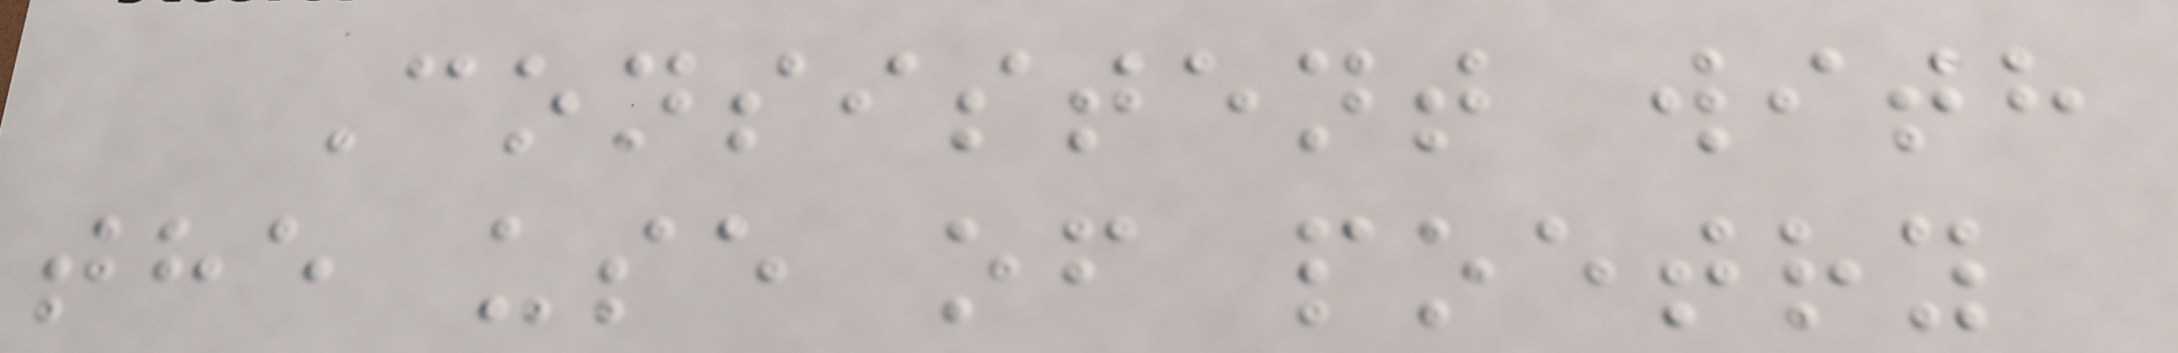Consistent with
the use of poetry
